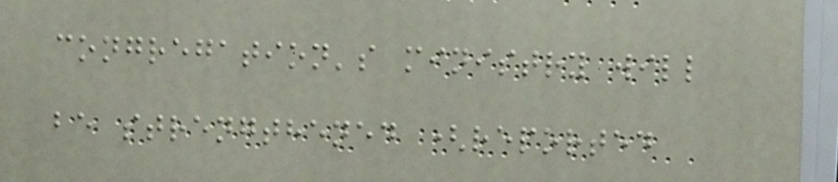congregation's ministry will
be strengthened (reported
